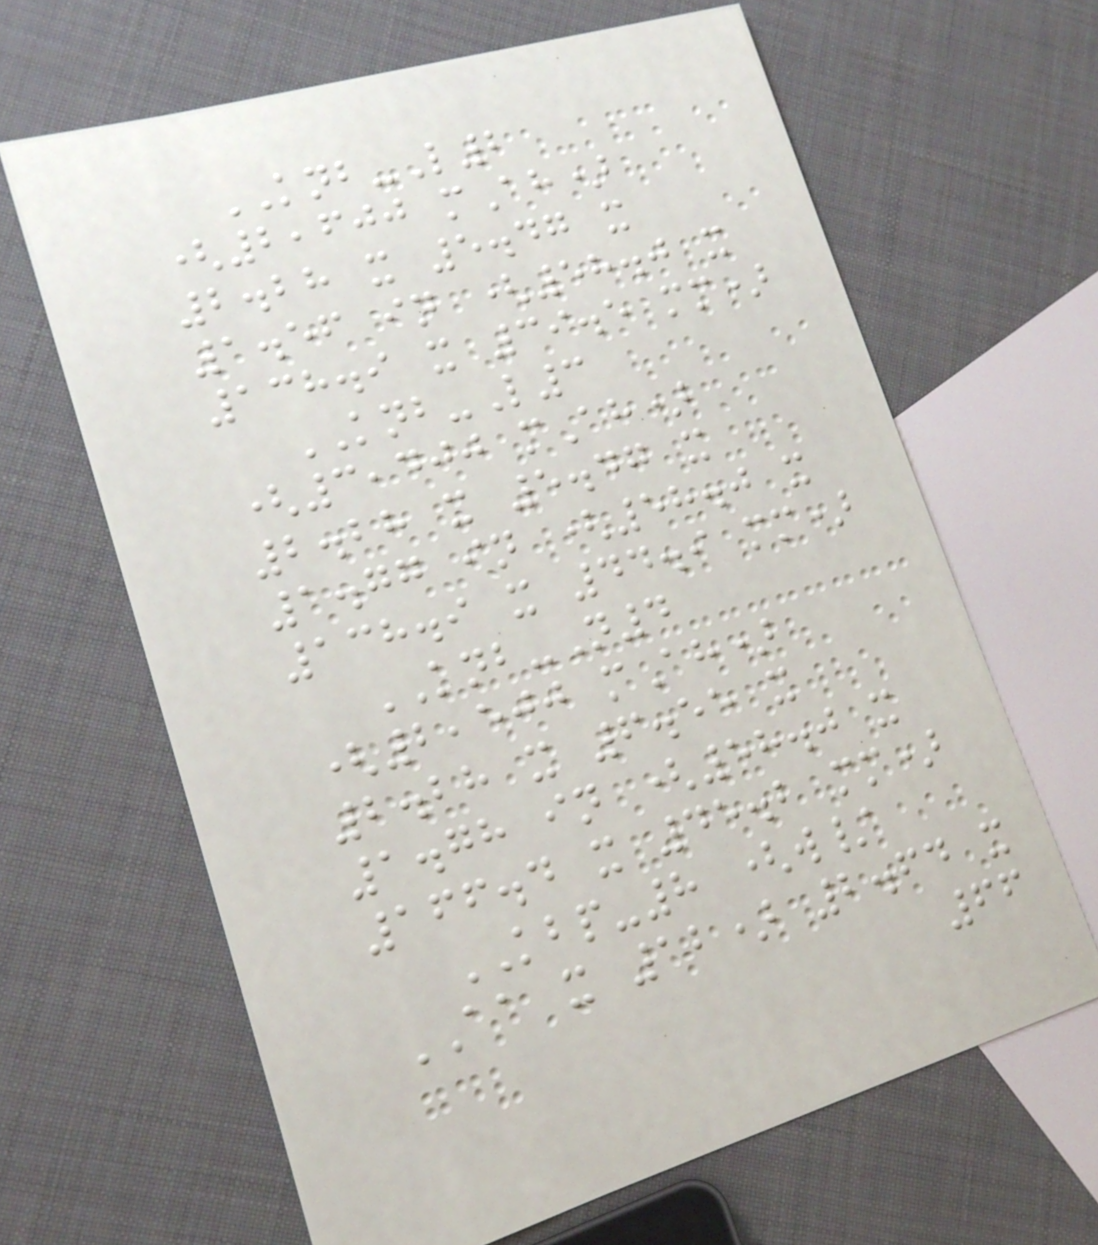KNB-L2
(2,600 mAh)
2.28 x 5.47 x
1.56 in (58.0 x
138.9 x 39.5 mm)
KNB-L3
(3,400 mAh)
2.28 x 5.47 x
1.77 in (58.0 x
138.9 x 44.9 mm)
KNB-N4
(2,500 mAh)
2.28 x 6.55 x
1.78 in (58.0 x
166.4 x 45.2 mm)
KBP-8 (w/
AA x 12) 2.64 x
66
